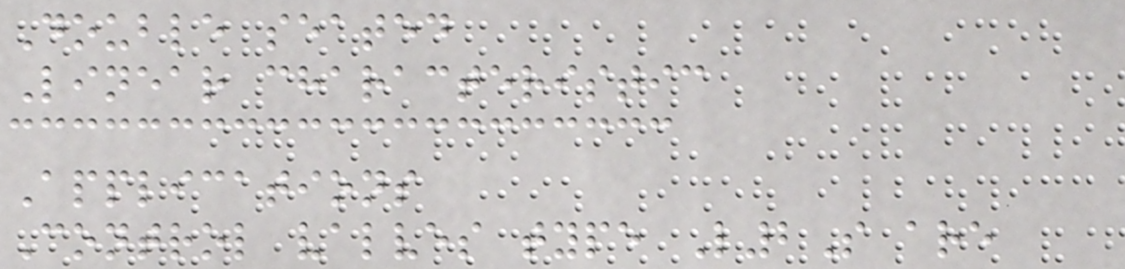Double seated
Linear characteristic
Applications
Control valves type L2S are
